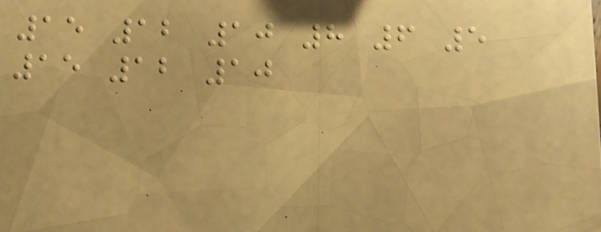15 12 10 8 6 5
15 12 10
